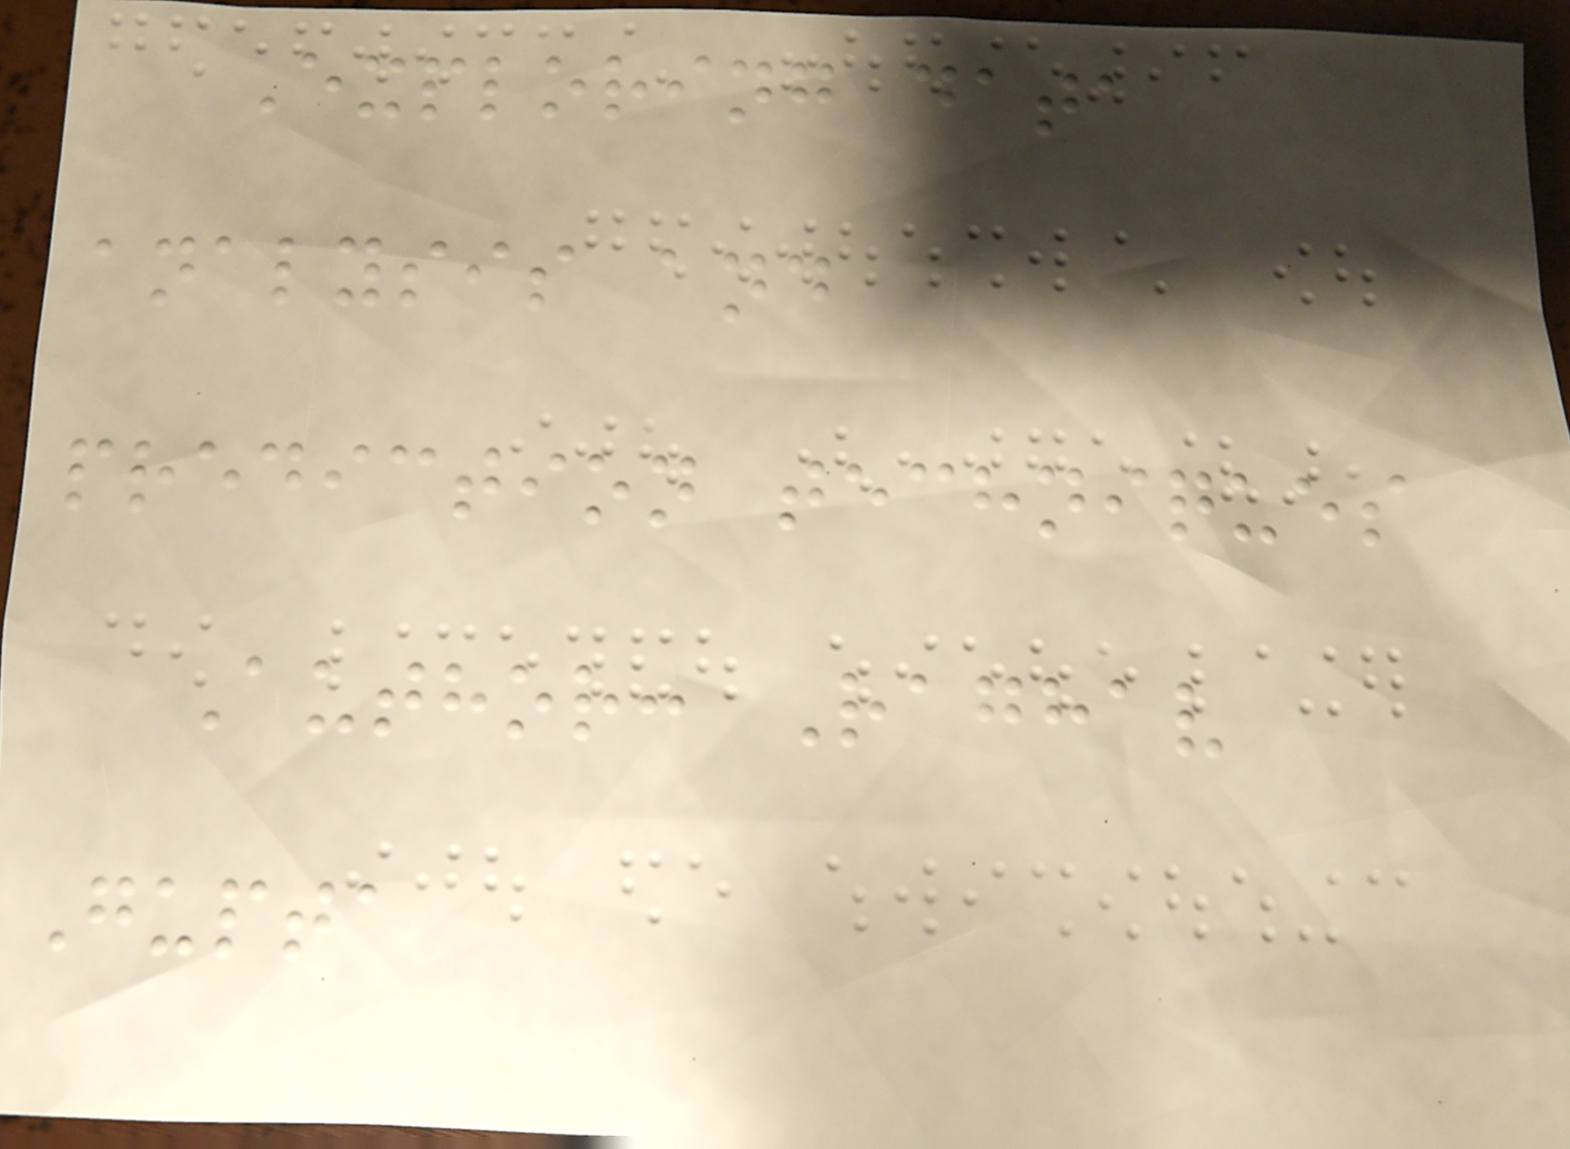Exploring data
analysis and
prediction techniques
Author: Raghav
Gupta
